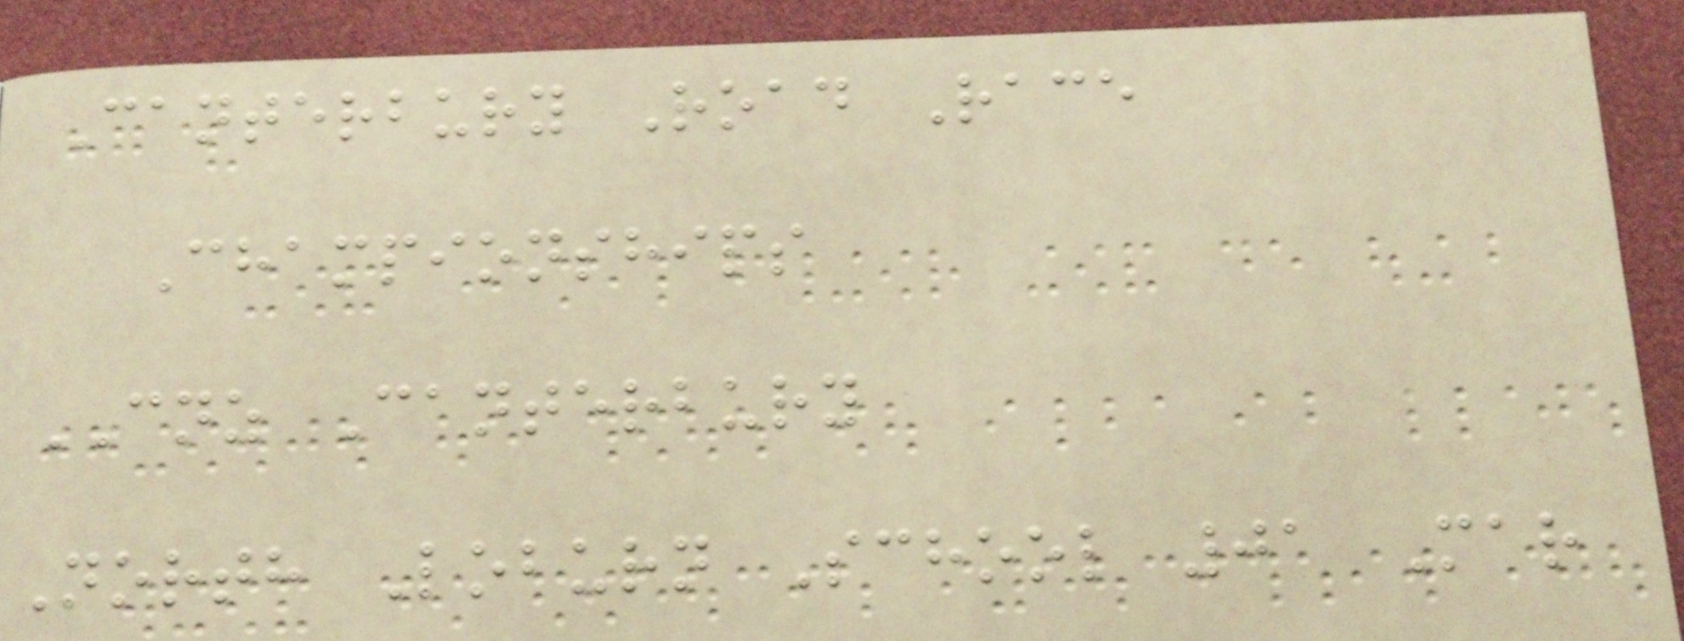Canterbury Road Race
Championships
CNZ Canterbury
North Loburn School 01 Mar
